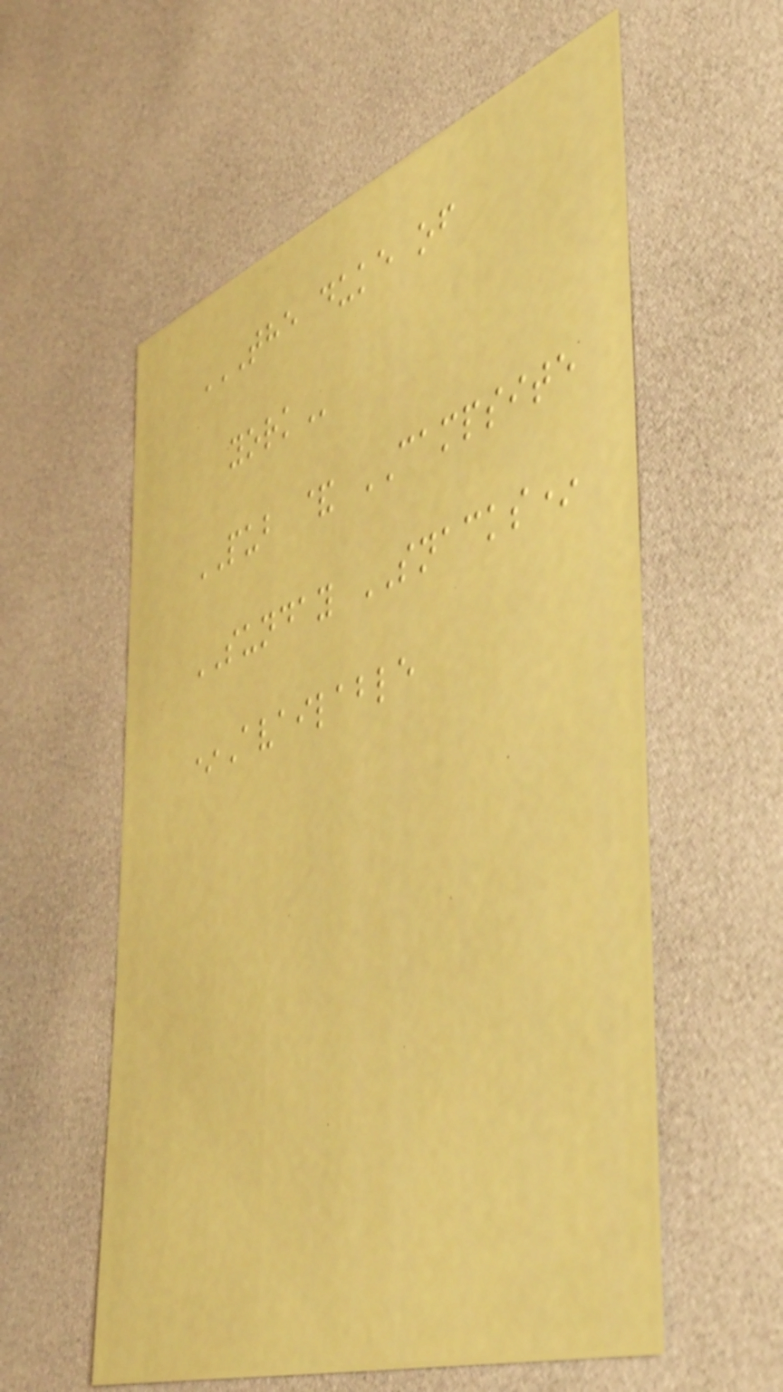THE DUKE OF
YORK
PUB & CAMPSITE
SUNDAY SNACKS*
*Available
